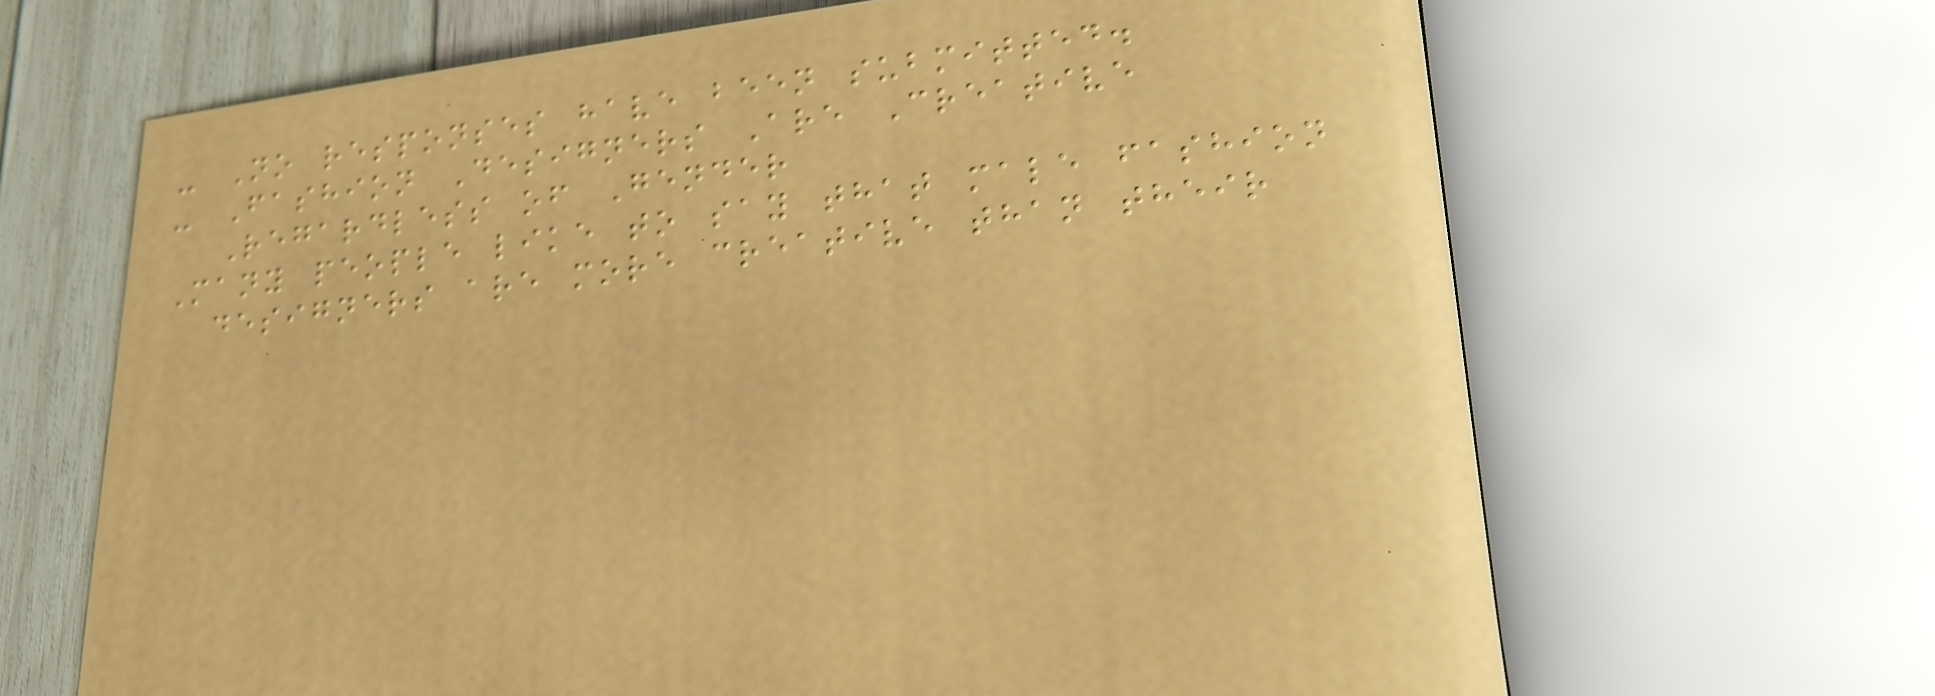- No responses have been submitted.
- Fashion Designers Are Creative
Regardless of Gender
Many people like to say that male fashion
designers are more creative than their
